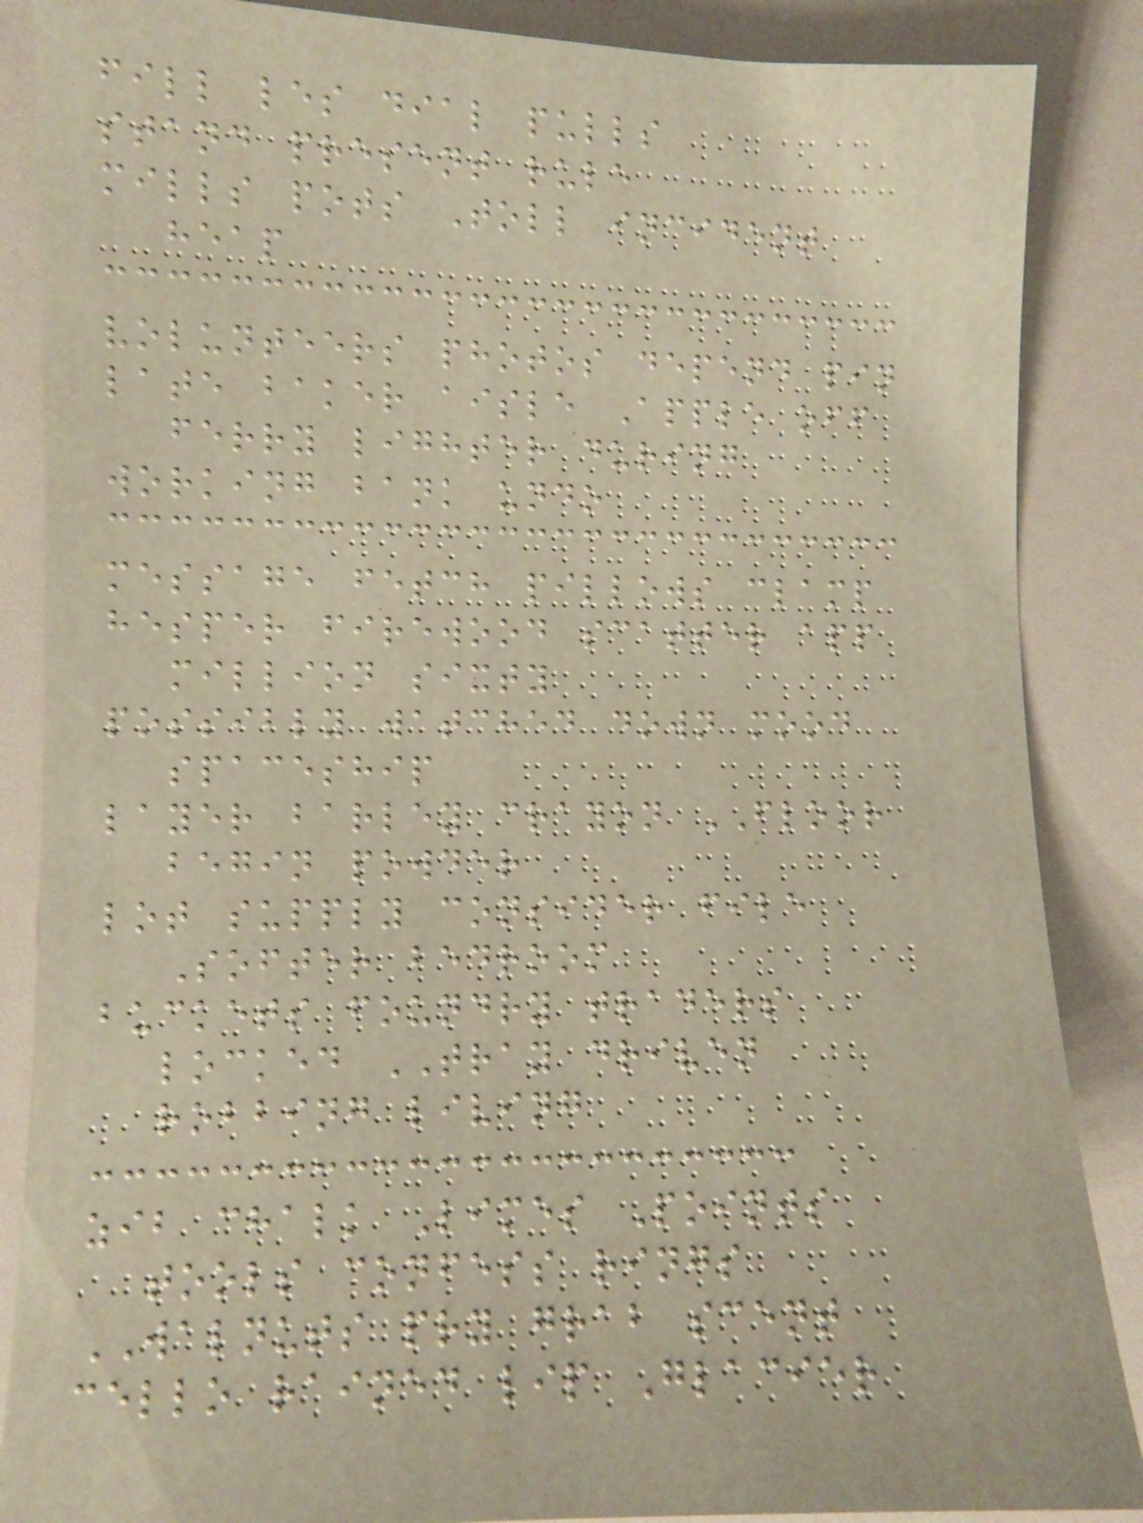fill les dial pulls
stand present rule
mills pots Toll incident
heap
volunteers photos depend pin
late baker aisle Apple off
ferry lighter during
working bank undo
message fetch pillows clamp
hesper firewood scatter app
million sixty
possibly watched down mood
spaceship
layer barley crayon FLOOR
begin powder
lot supply consider file
Softer bedroom
buckets foundry traders
locked TRAY driven
robbing living
zib chalk Limes Points
tools confess rings
WALNUTS pry grab scent
cello rained lip Glacier
